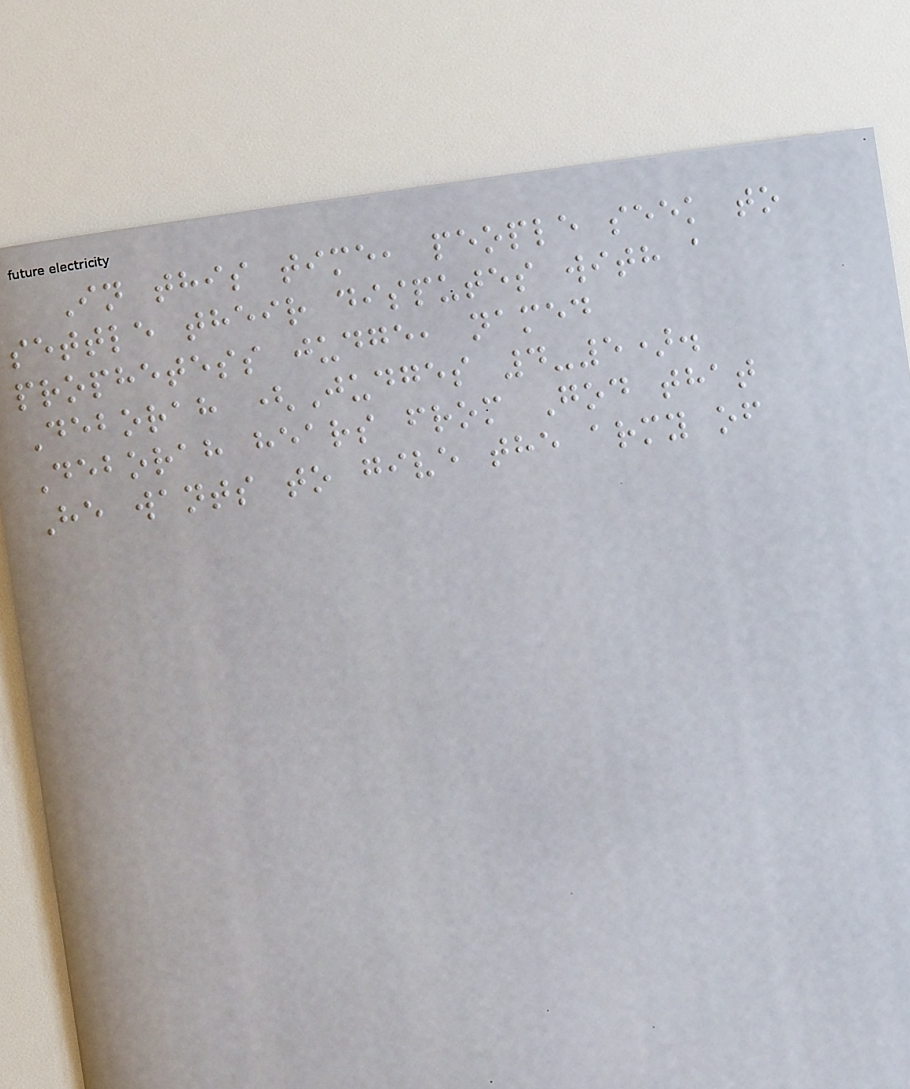In this time, people seek to
settle their disputes with a
prophetess judge, named
Deborah (Judges 4-5).
Deborah hears from God that
He wants to give the army of
